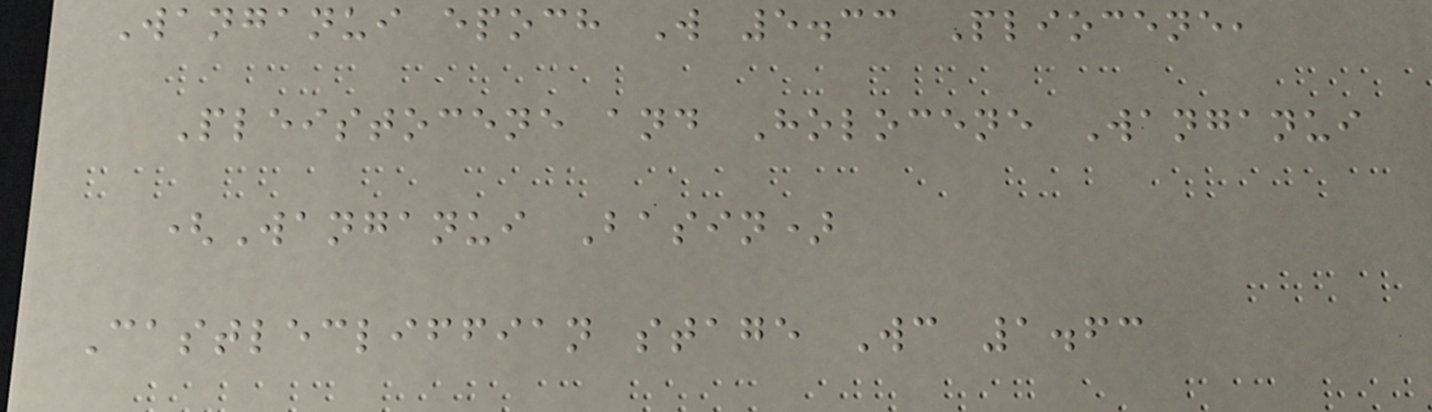Wanganui epoch W 5.33 Pliocene,
Pleistocene and Holocene Wanganui
(Wanganui Basin)
Castlecliffian stage Wc 1.63
